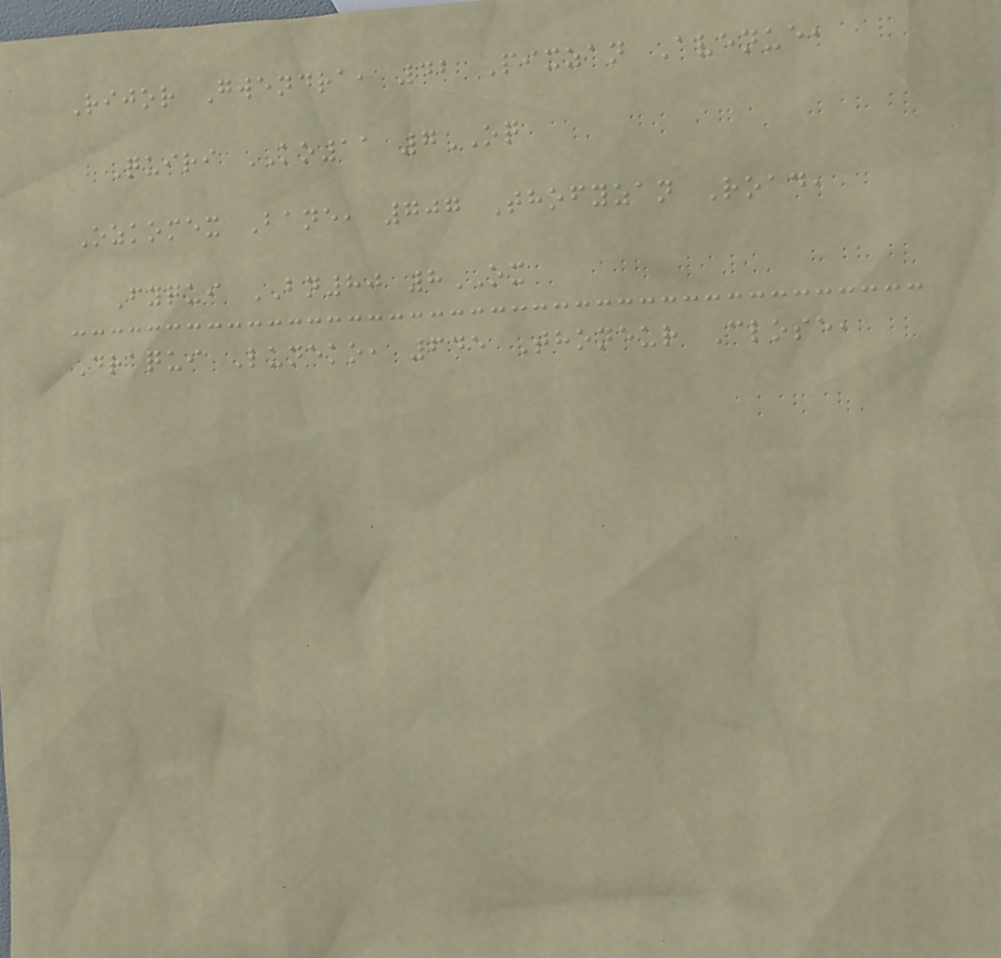Rijor Gwendra, 42 Pixzan Avenue,
Quiri KO11 7OQ
Ozkomex Bane, 707 Thofyzan Road,
Fyqui BN80 8OX
Draqui Luneko, 645 Thoneur Close,
